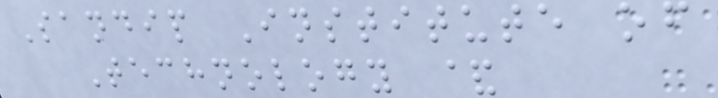Sandip Institute of
Technology &
